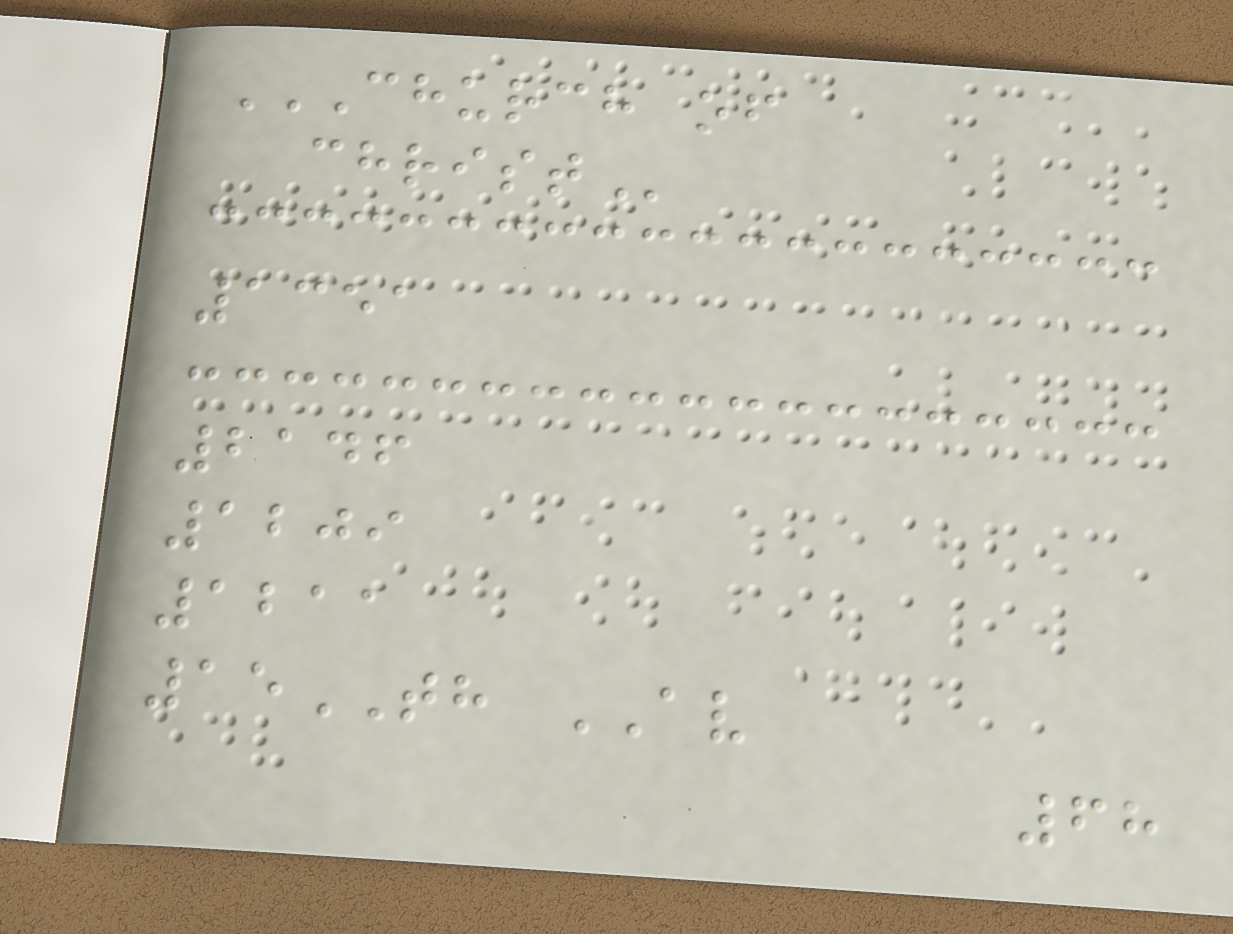CHURCH OF
CHRIST
1351
2146
1209
1211
15TH AV
68
